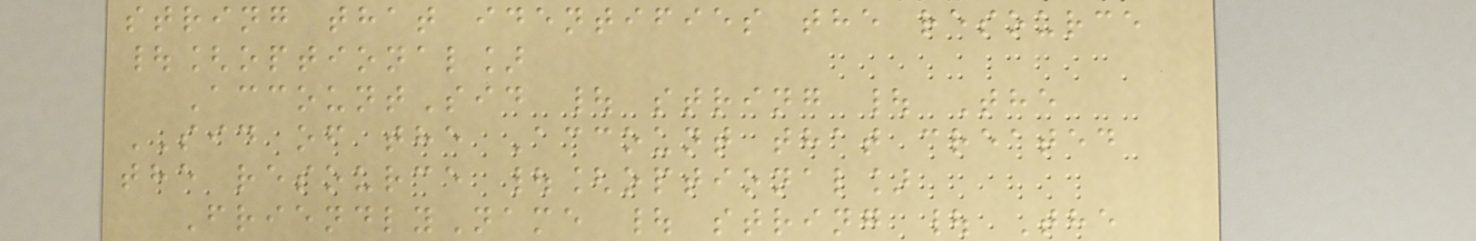string that identifies the resource
|[optional]
AccountSid | string | The
SID of the Account that created
the resource |[optional]
FriendlyName | string | The
